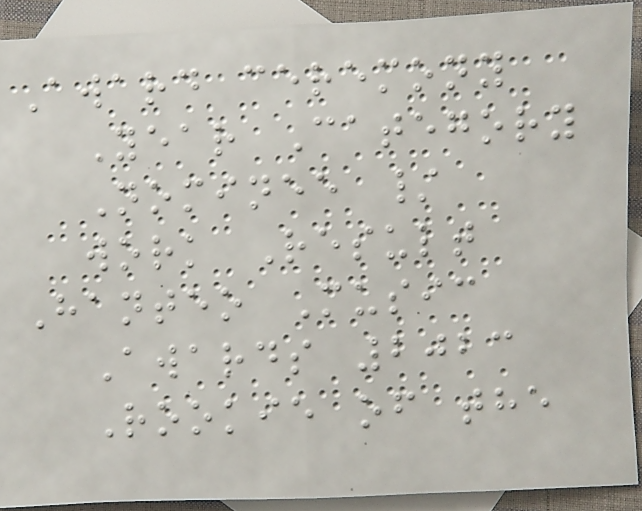Award ceremony
Year Category
Nominee /
work Result
Hanteo Music
Awards 2023
Rookie of the
